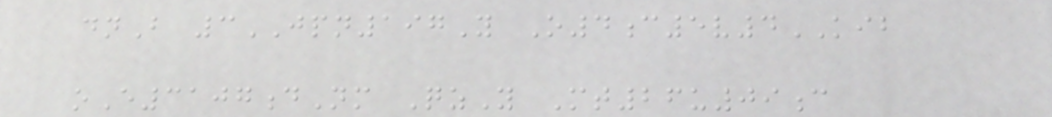dnB 3JPN197Y O4c5v4KIB
oE3107dNm QzY Mt26u09c
